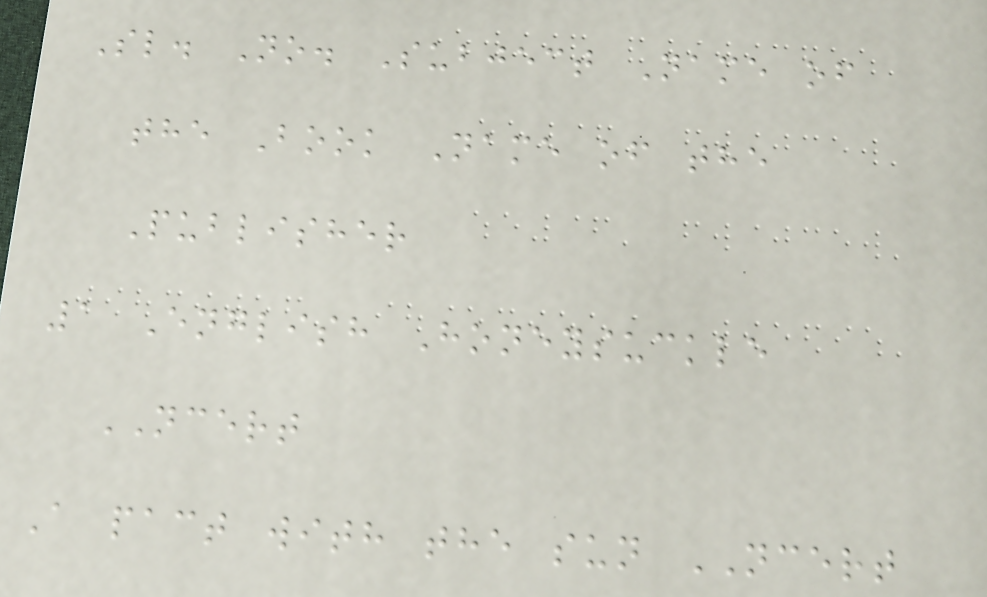Sl. No. Subject Name of
the Book Name of the
Publisher
1 English Honeysuckle
NCERT
A pact with the sun NCERT
